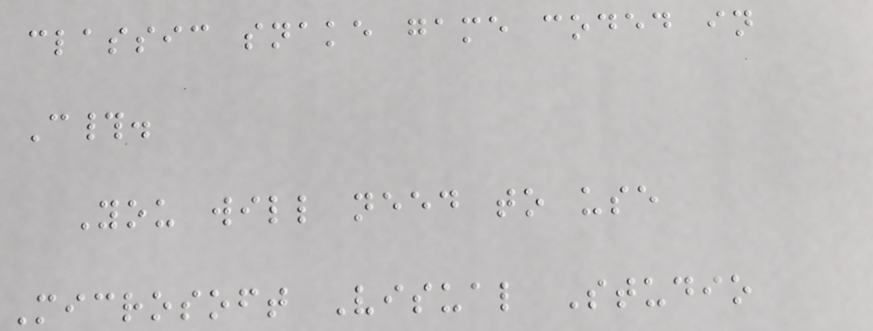classic snake game coded in
C#.
You will need to use
Microsoft Visual Studio
